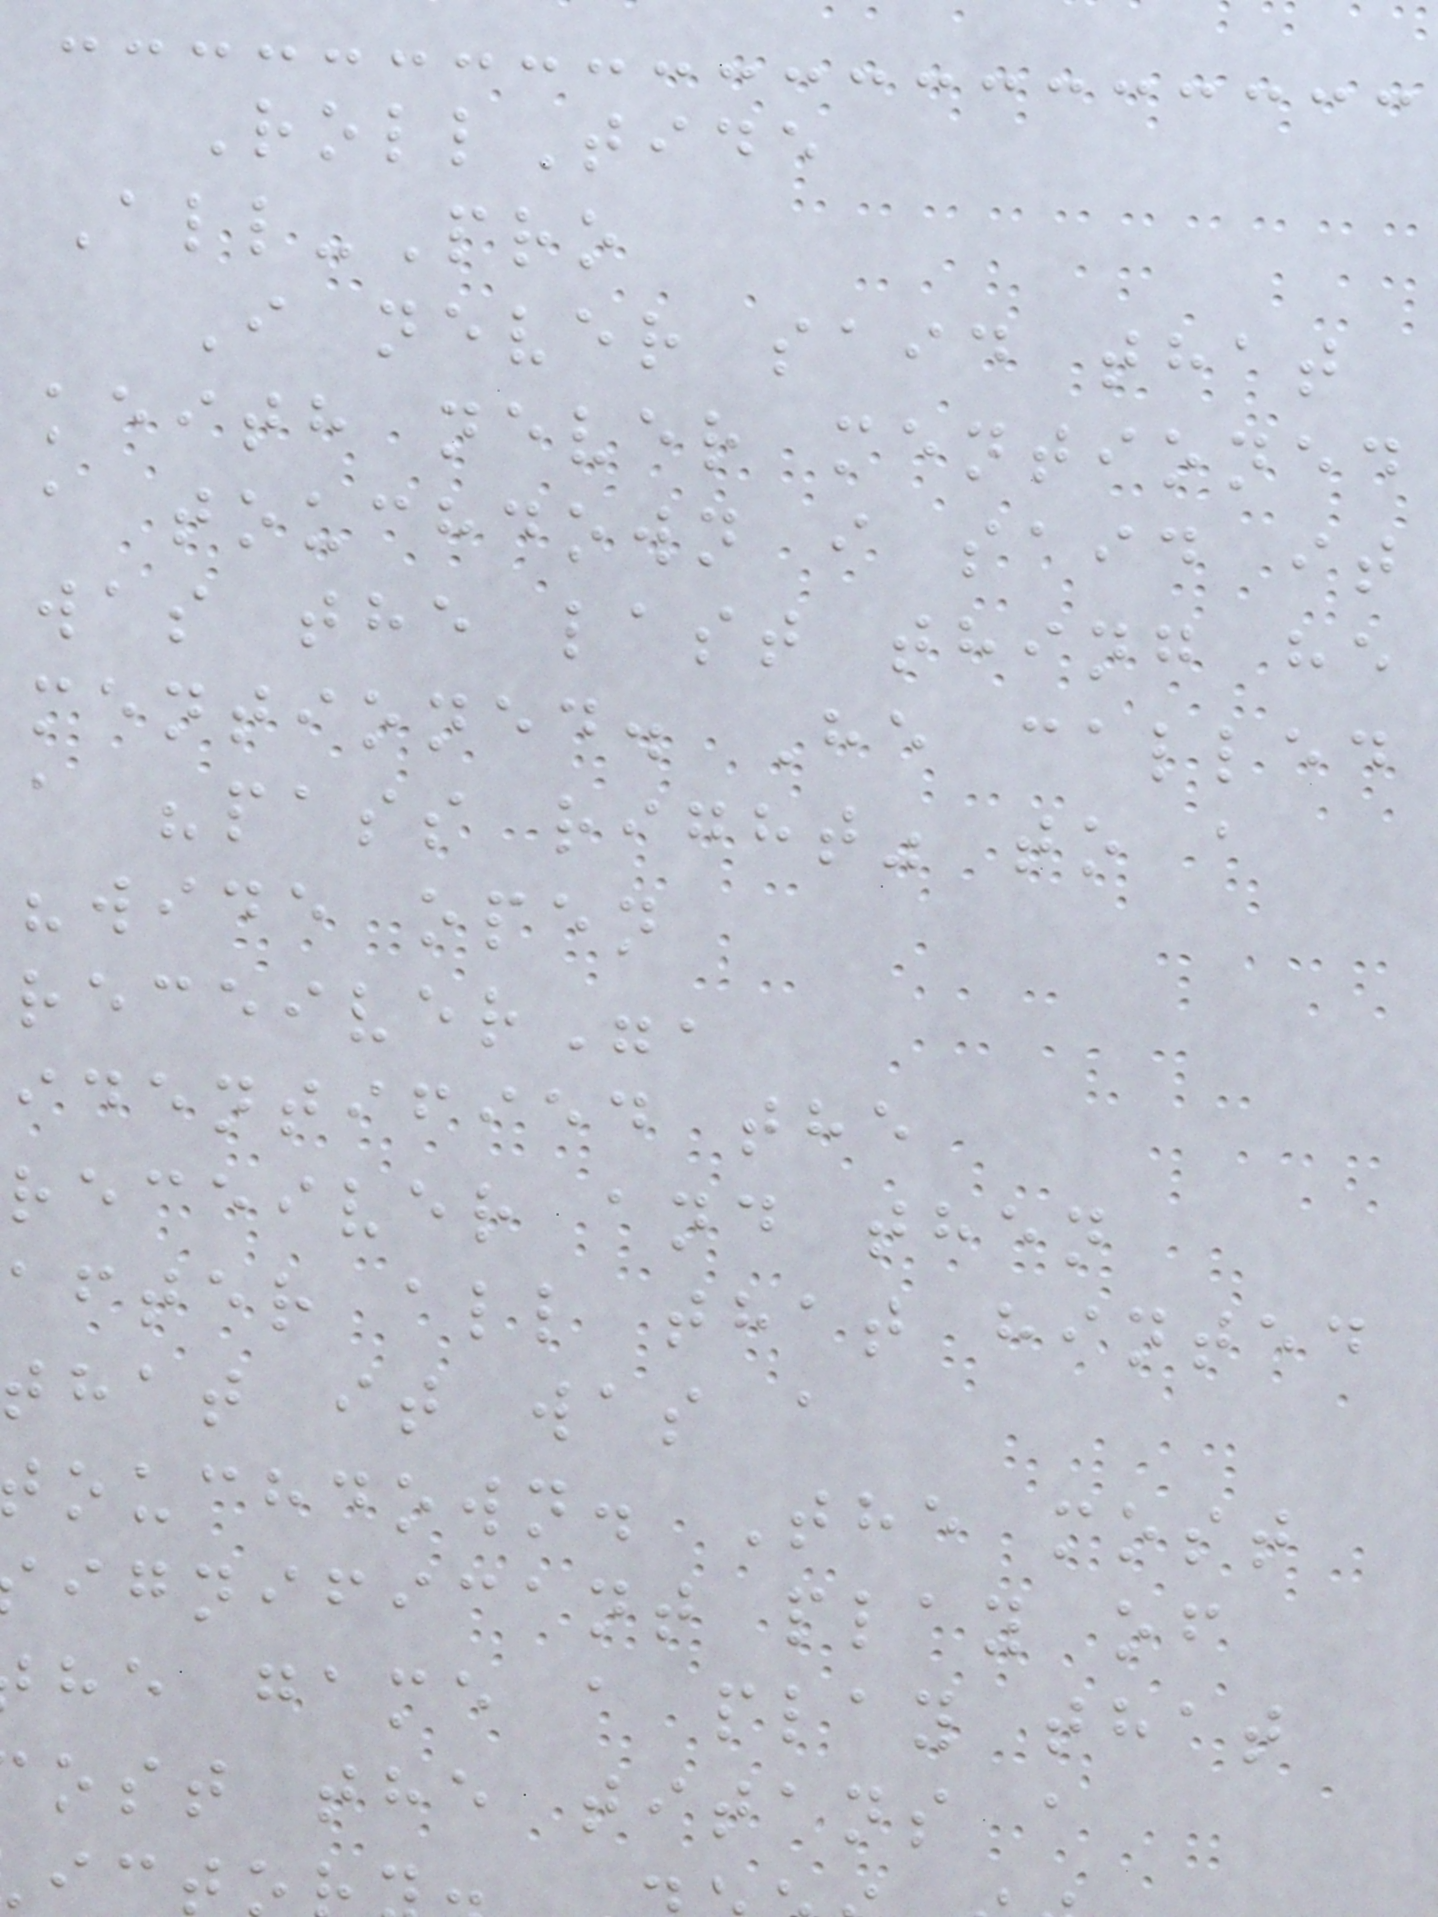RollTide
All-Pro
I never said that
keith never mentioned
a touchdown i said it
was the last thing he
mentioned. He called
a "pass right" to a
"wide open
receiver",
identified the
receiver and then
after all that hinted
that it was a
ouchdown. The most
ignificant play of
he game a play that
ost the titans a
